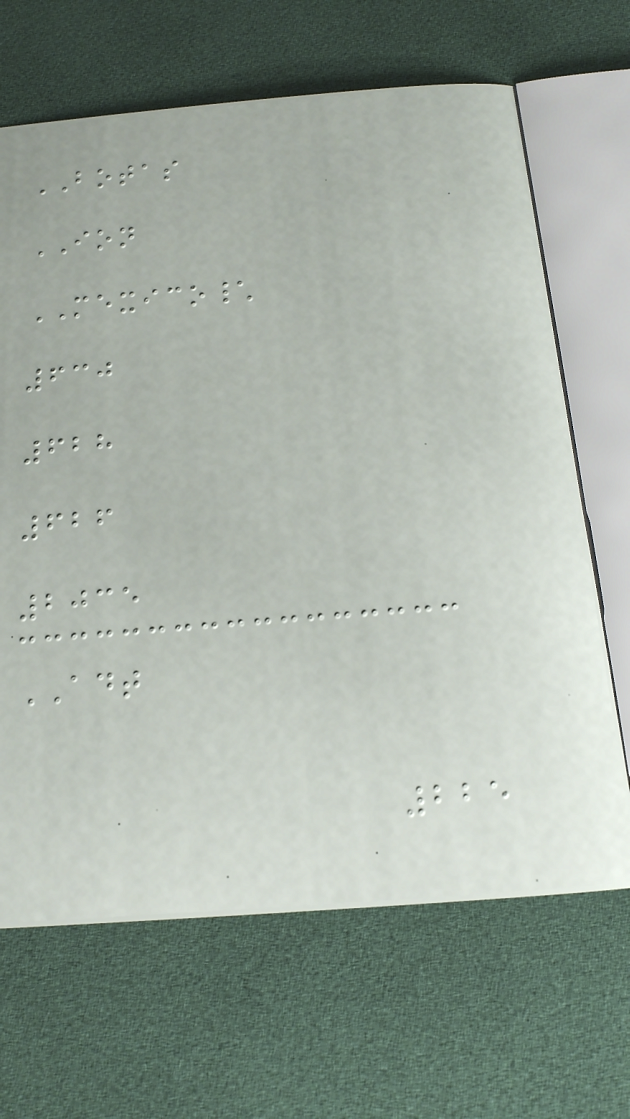BOTAS
ION
MEXICO\
630
628
626
2035
ADT
225
